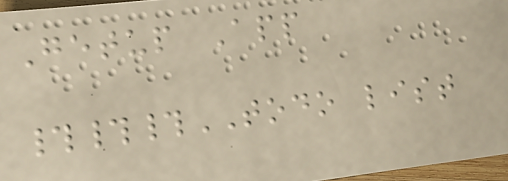Getup App
###TODO list
